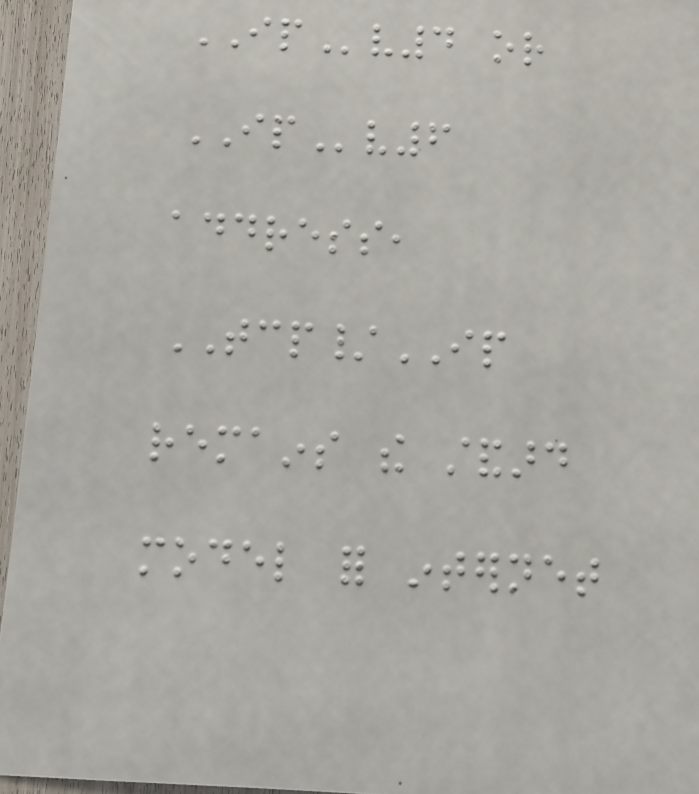IPv4 or
IPv6
address,
TCP/IP
remains the standard
model for internet
